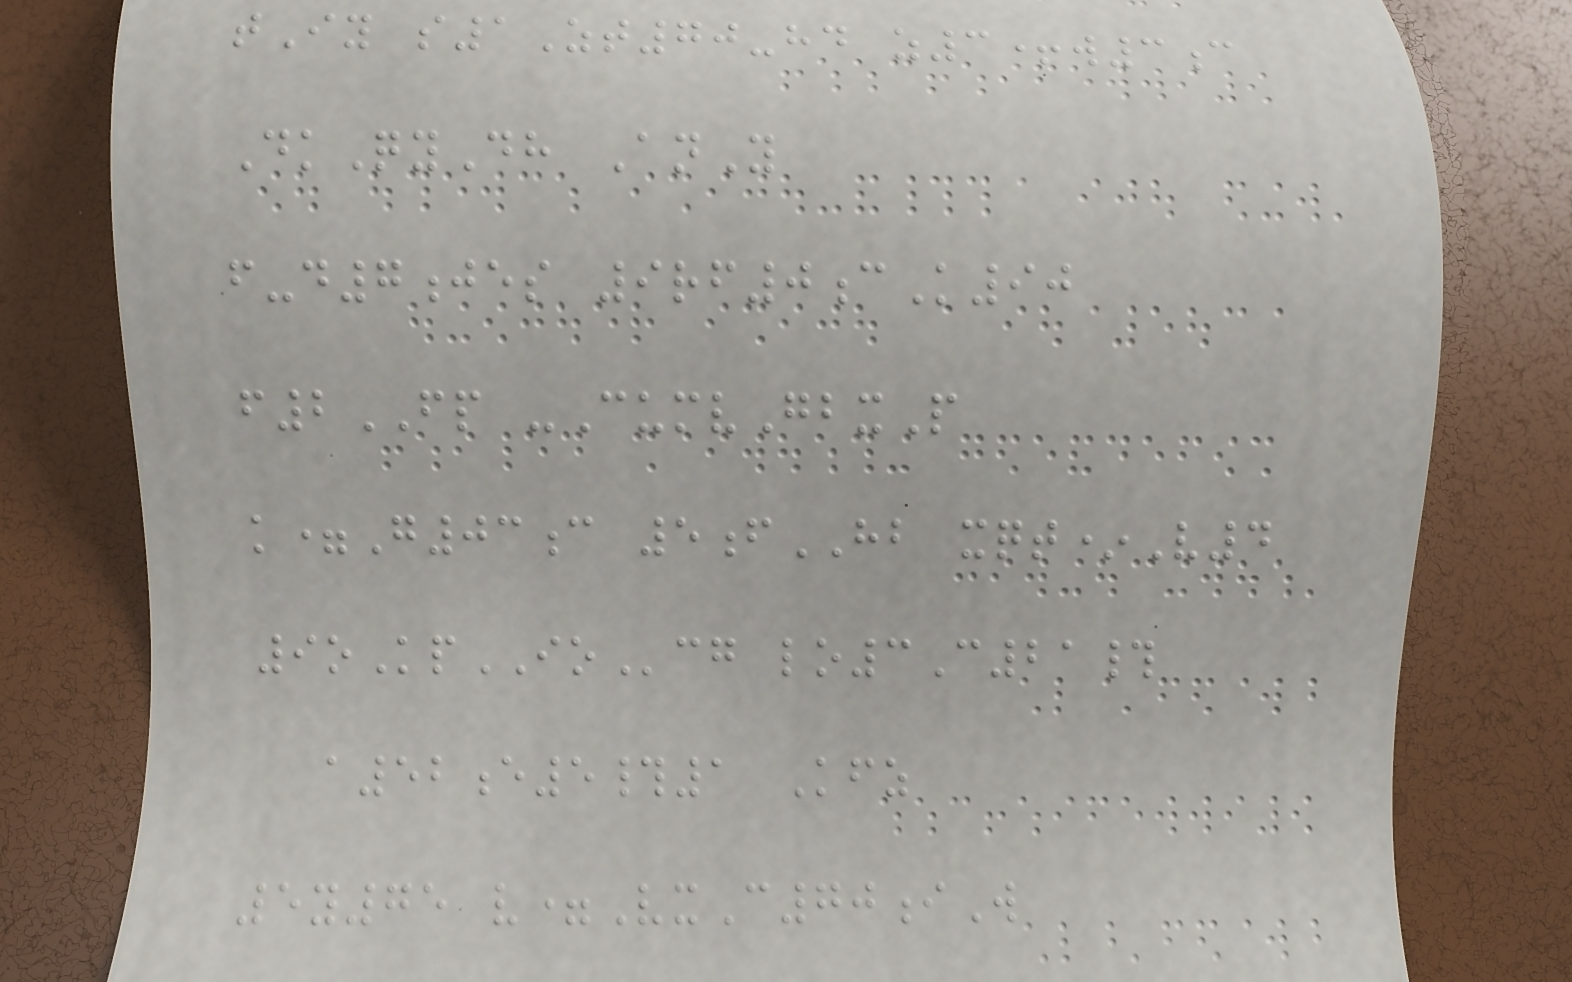tIy s1Zt70-hd z3+w3c
DkQyDh AnY
f-d7jes 9rf0cK90
f2FP -CumvGbxP
k=G03c 5fHB xqt*V4
9oKpIOcg lo3C21#
a52e5#1 Kfz
5y75 v=VxC70iW
